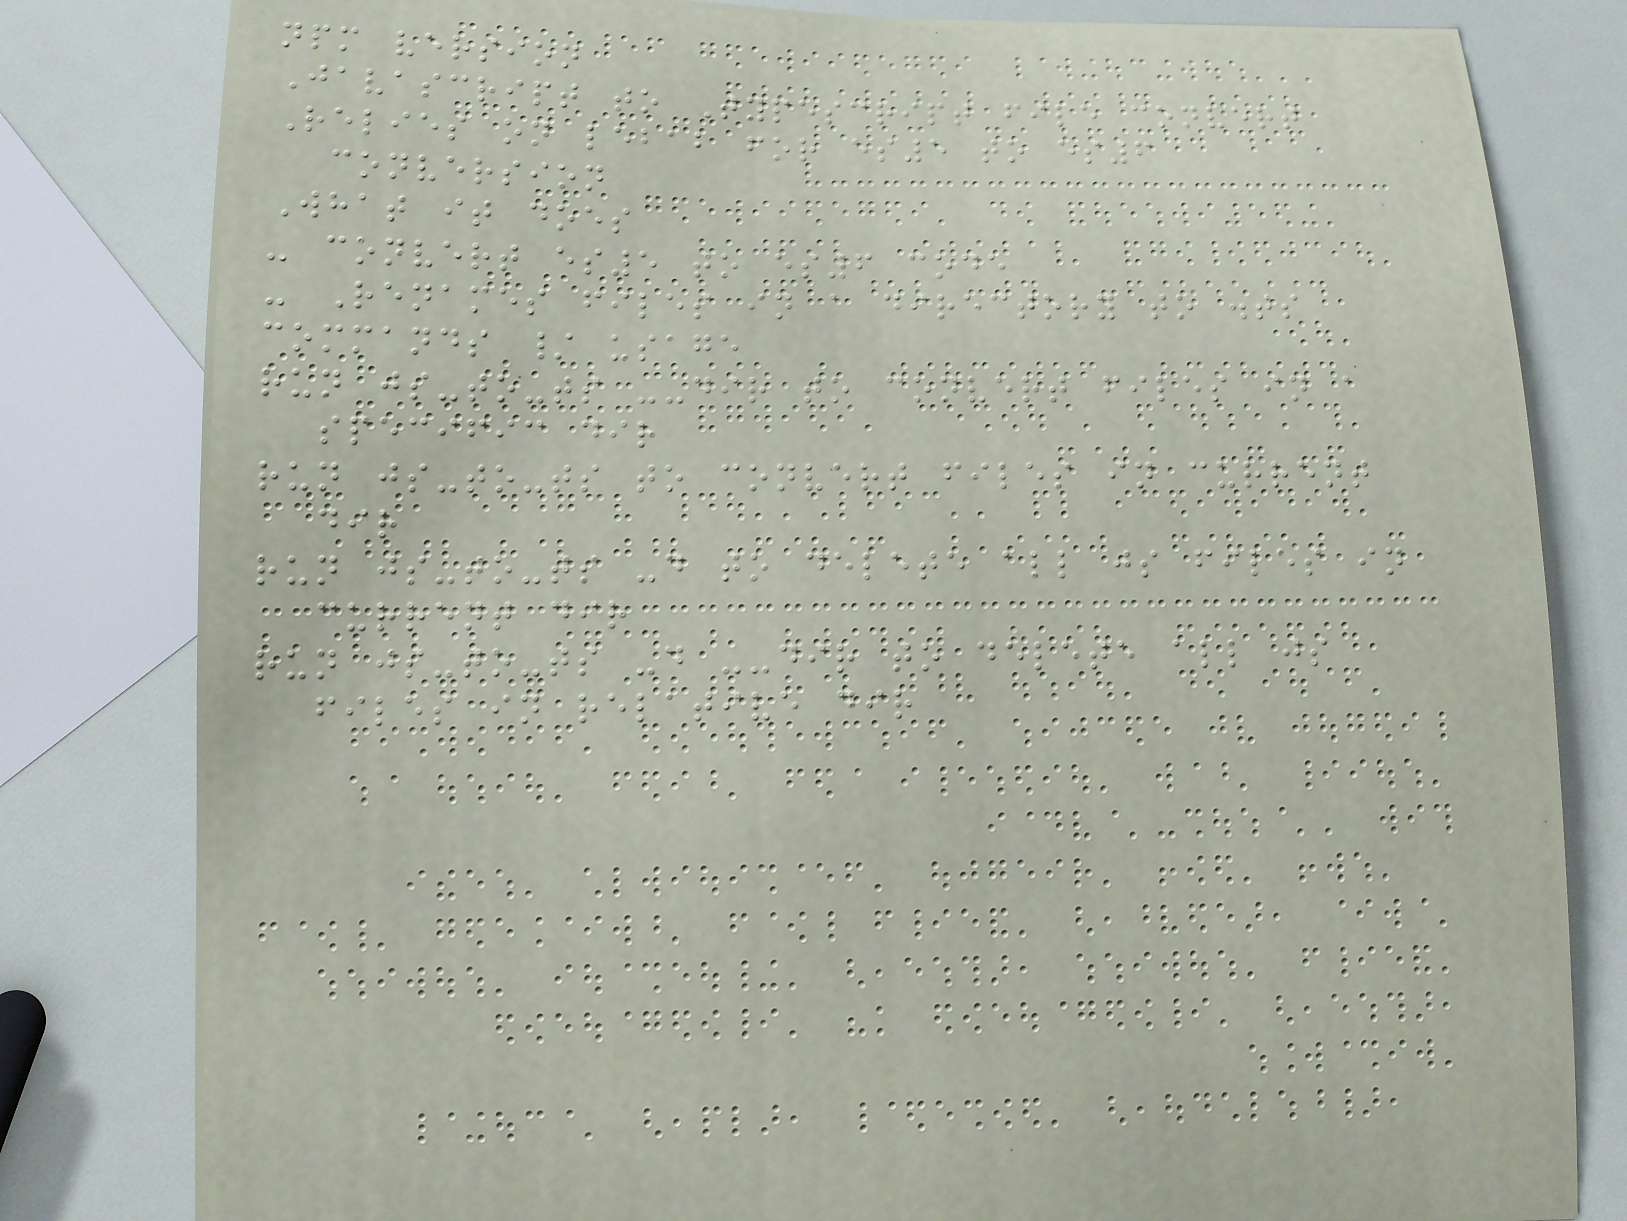npm version
Javascript to Typescript file convert
Relies on lebab for es5 to es6
conversion
What it does
- convert es5 to es6 code
- Renames files in a directory to .ts
commands / usage
run js-to-ts --dir to convert files in a
specific dir
run js-to-ts to convert files in current
dir
run js-to-ts -d to delete all js files in
current dir
run js-to-ts -d --dir to delete all js
files in relative dir
